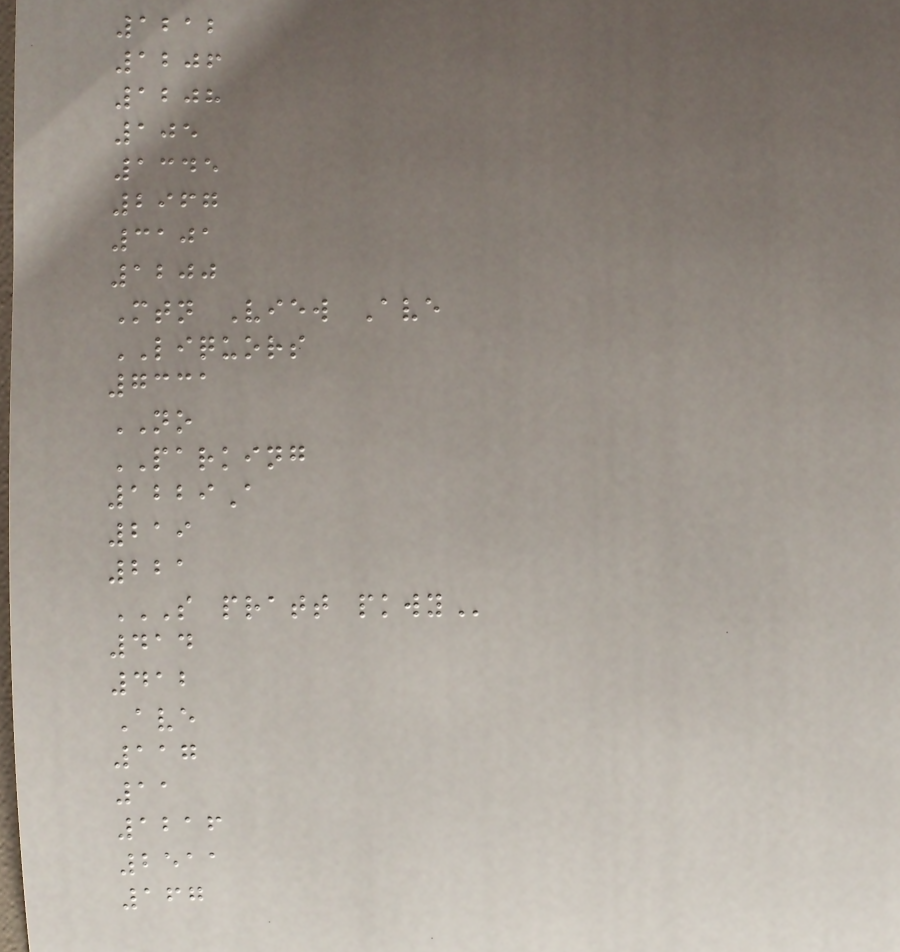1212
1206
1208
105
1345
2967
3101
1200
Mtn View Ave
LIQUORS
7331
NO
PARKING
1229A
219
221
S PRATT PKWY
414
412
Ave
117
11
1216
2511
167
